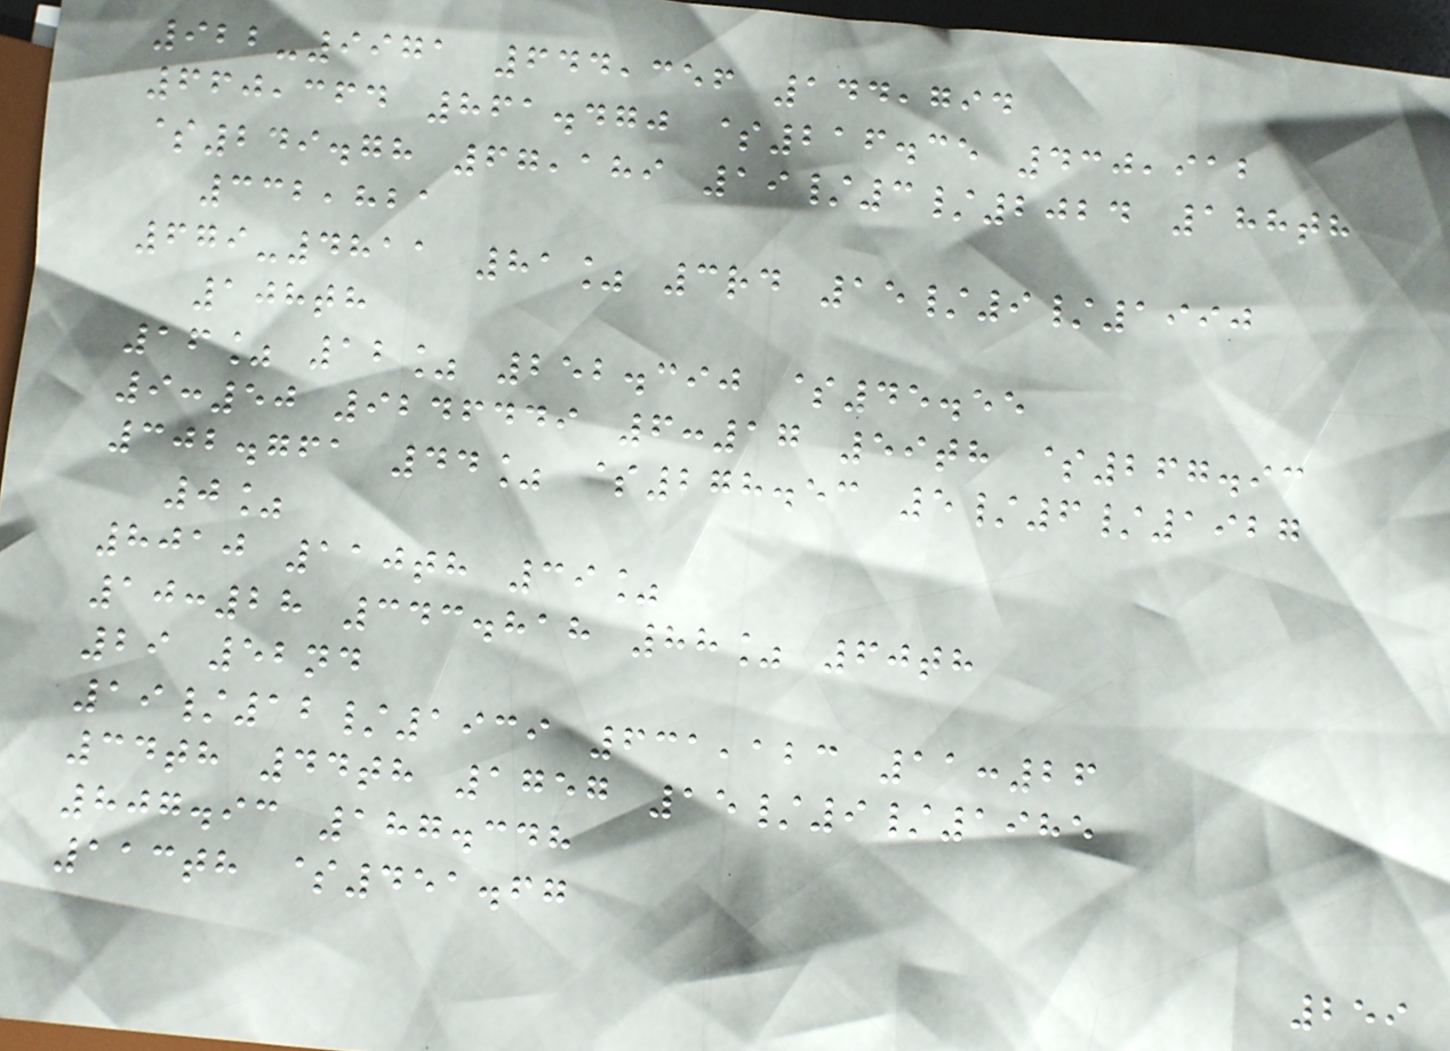922-9971 644,356 144,794
660,364 861.470 $216.35 430,912
$249.78 67,189 19/3/2024 188th
332,821
679-4811 81% 3rd 15/9/1990
108th
16% 12% 252.390 $45.55
9:50 9246449 6:17 59th $267.93
302.761 44% $278.53 5/6/1927
0%
8010 110th 39%
10:28 343.818 88% 60th
29 52nd
19/12/1939 631,123 11:26
34th 44th 1757 15/9/1985
807.93 187.348
113th $451.67
259
